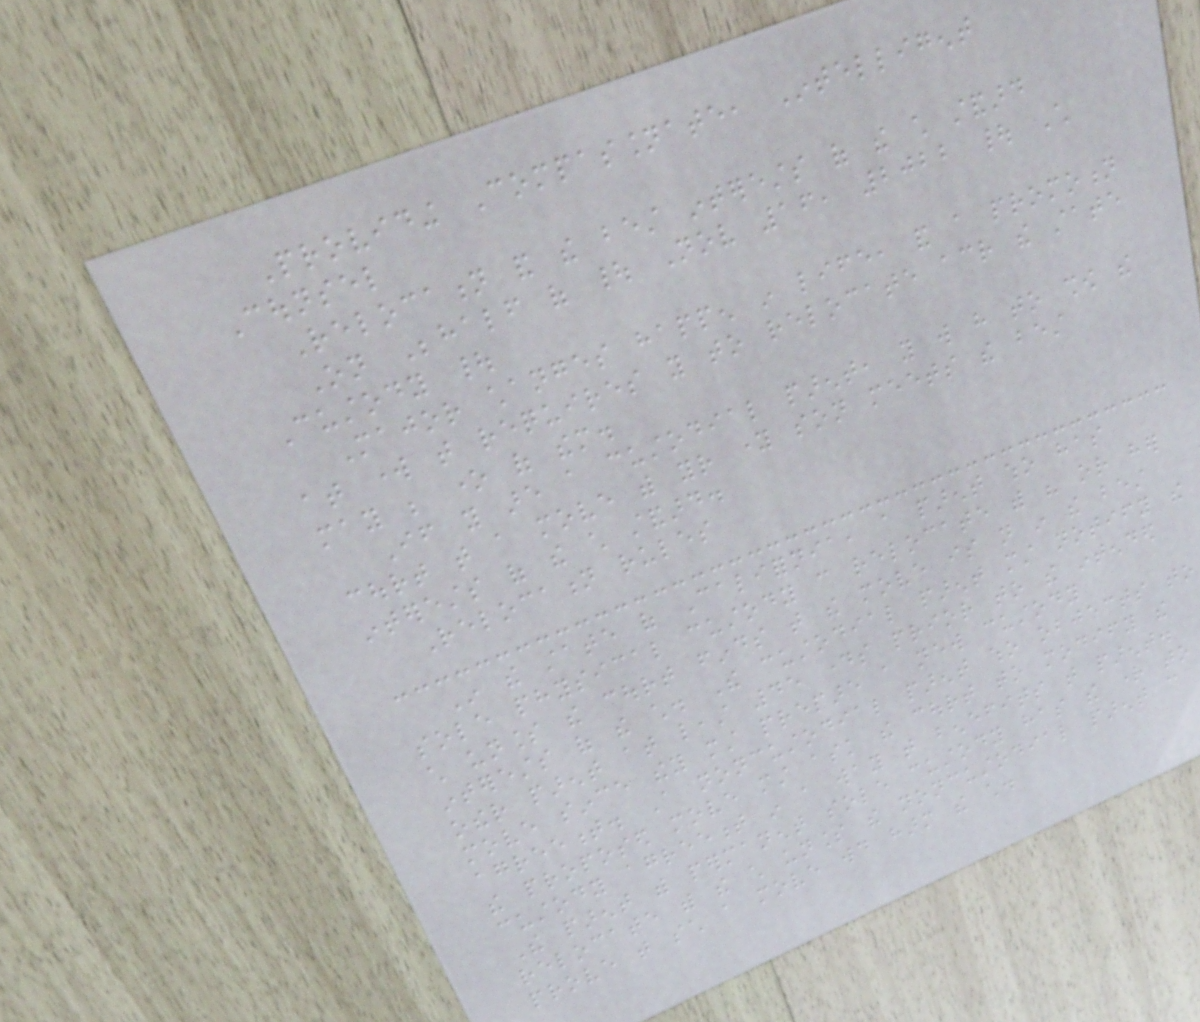Providing Compassionate, Intelligent
Counsel
Relocation and the best interests of the child standard
On Behalf of | Nov 16, 2022 | Child
Custody |
Major changes happen in life, and a promotion
at work that requires you to relocate across the state
may be one of them.
If you are a custodial parent, you will have to show the
court that a move with your young son meets the best
interests of the child standard.
Relocation rules
In the state of California, a parent who has
sole physical custody can relocate with his or her
child unless the court finds that the move is not in the best
interests of the child. The custodial parent must notify the
other parent at least 45 days prior to the intended
move since they must prepare a new custody
agreement. A noncustodial parent who objects to
the proposed move must ask the court to modify the
custody agreement in a way that benefits that parent.
The parent with permanent sole custody has the right to
relocate with the child unless the noncustodial parent can
prove that such a move would harm the child.
